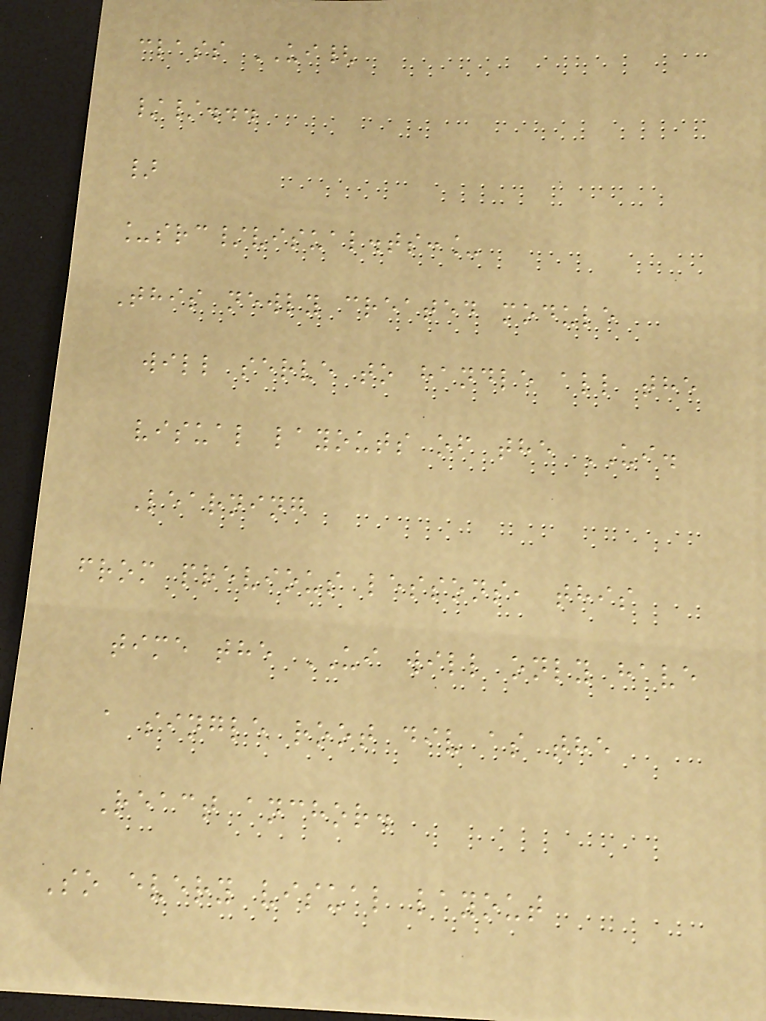class UI{
//...
}
_src/visual.ts:_
This newly created module
will serve to handle all the
visual layouts of the UI.
Learning
from previous lessons, this
time the UI will only have
a single root div as the
React anchor.
So every visual layout
